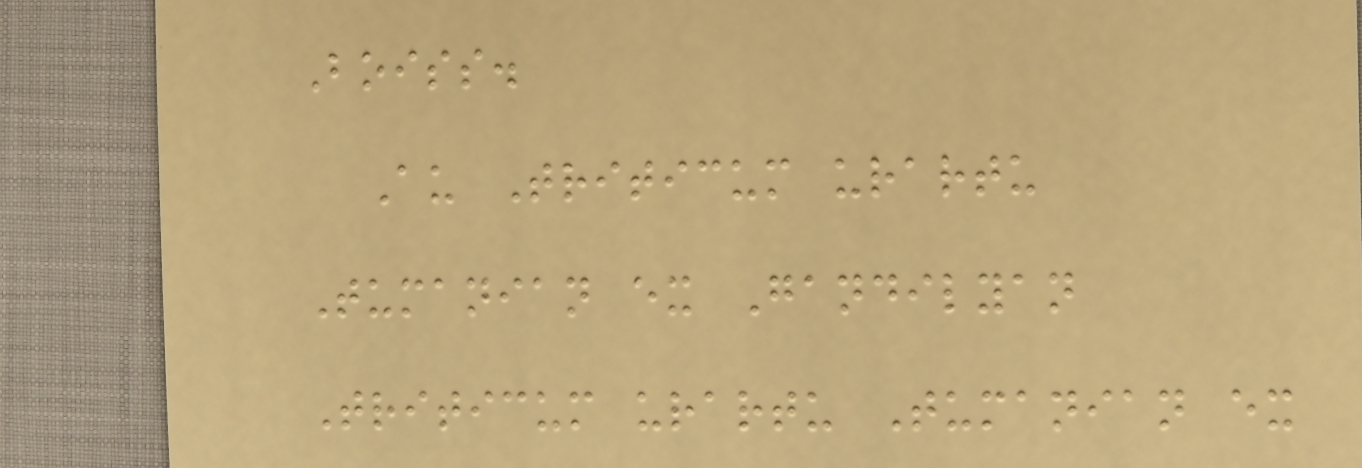Boiss.
Au Triticum urartu
Tumanian ex Gandilyan
Triticum urartu Tumanian ex
